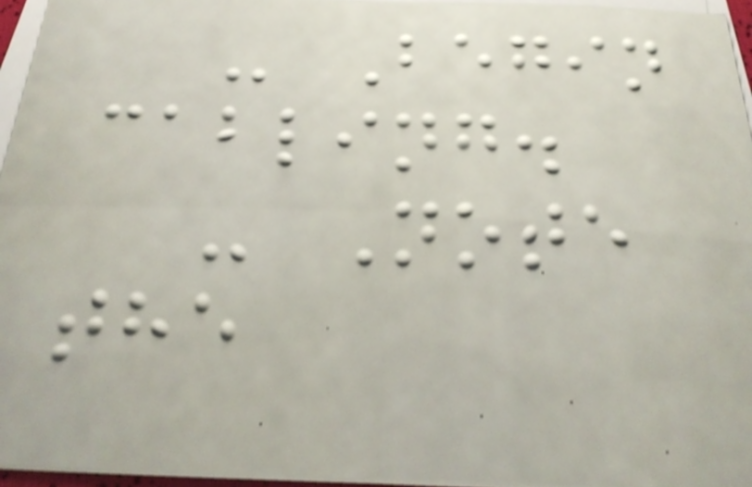- Begin
cabling.
- Note
the
